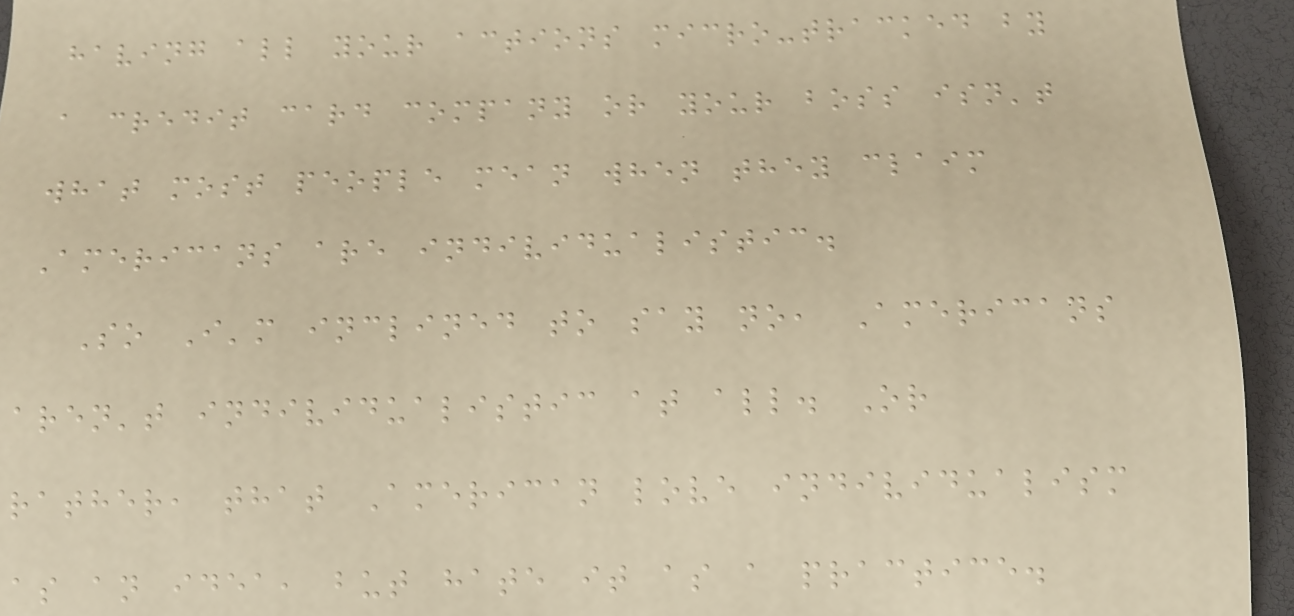having all your actions micro-tracked by
a credit card company or your boss isn't
what most people mean when they claim
Americans are individualistic.
So I'm inclined to say no, Americans
aren't individualistic at all. Or
rather, that American love individualism
as an idea, but hate it as a practice.
